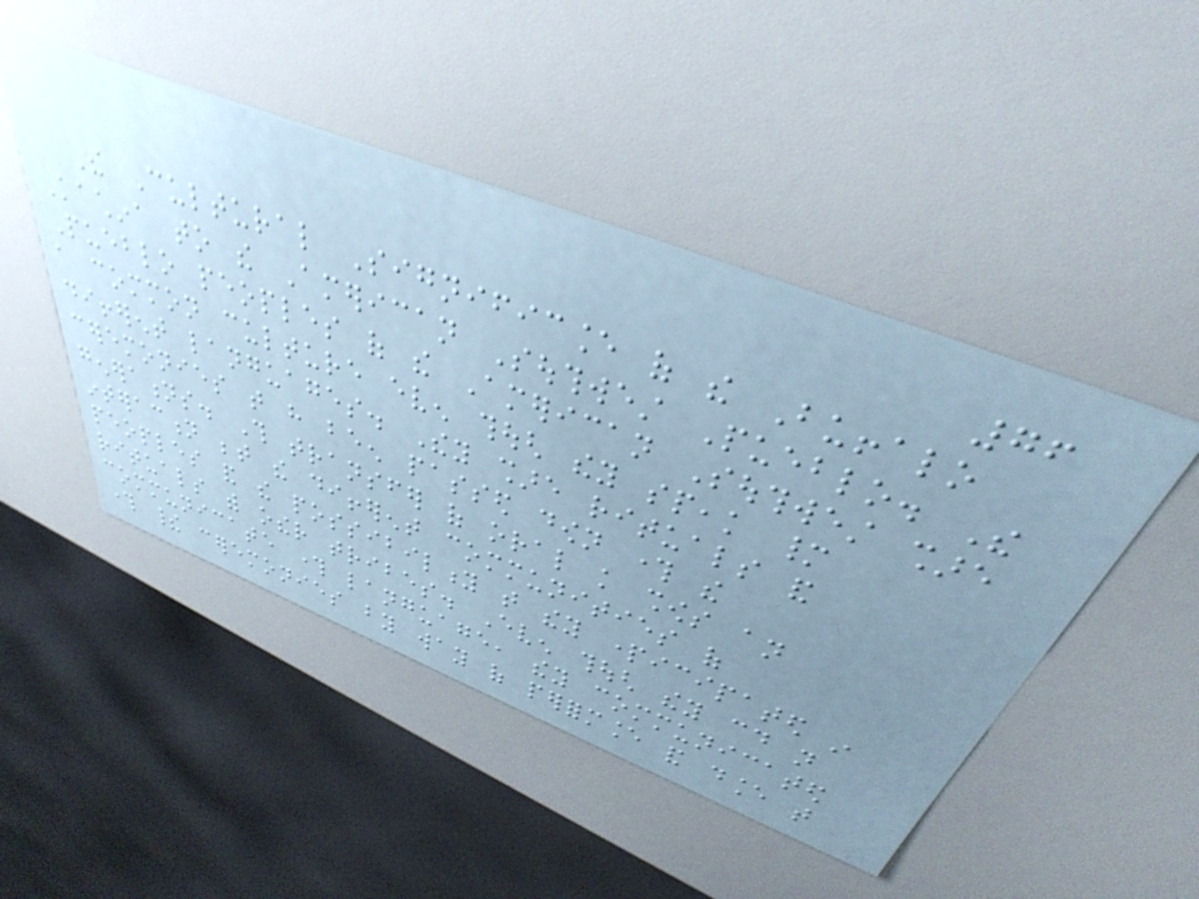76
The Cultural Significance of the Buffalo
Kachina to the American Southwest Pueblo. The
Pueblo peoples of the American Southwest share
a common culture even though they speak many
different languages. They share rituals and
ceremonies that have been passed down through the
generations. This transfer of oral knowledge shows an
interaction between the different communities of
peoples and the possibility that they participated in
rituals with other tribes. Even though they could not
communicate through language, they communicated
through their ceremonies by way of performance and dance that
